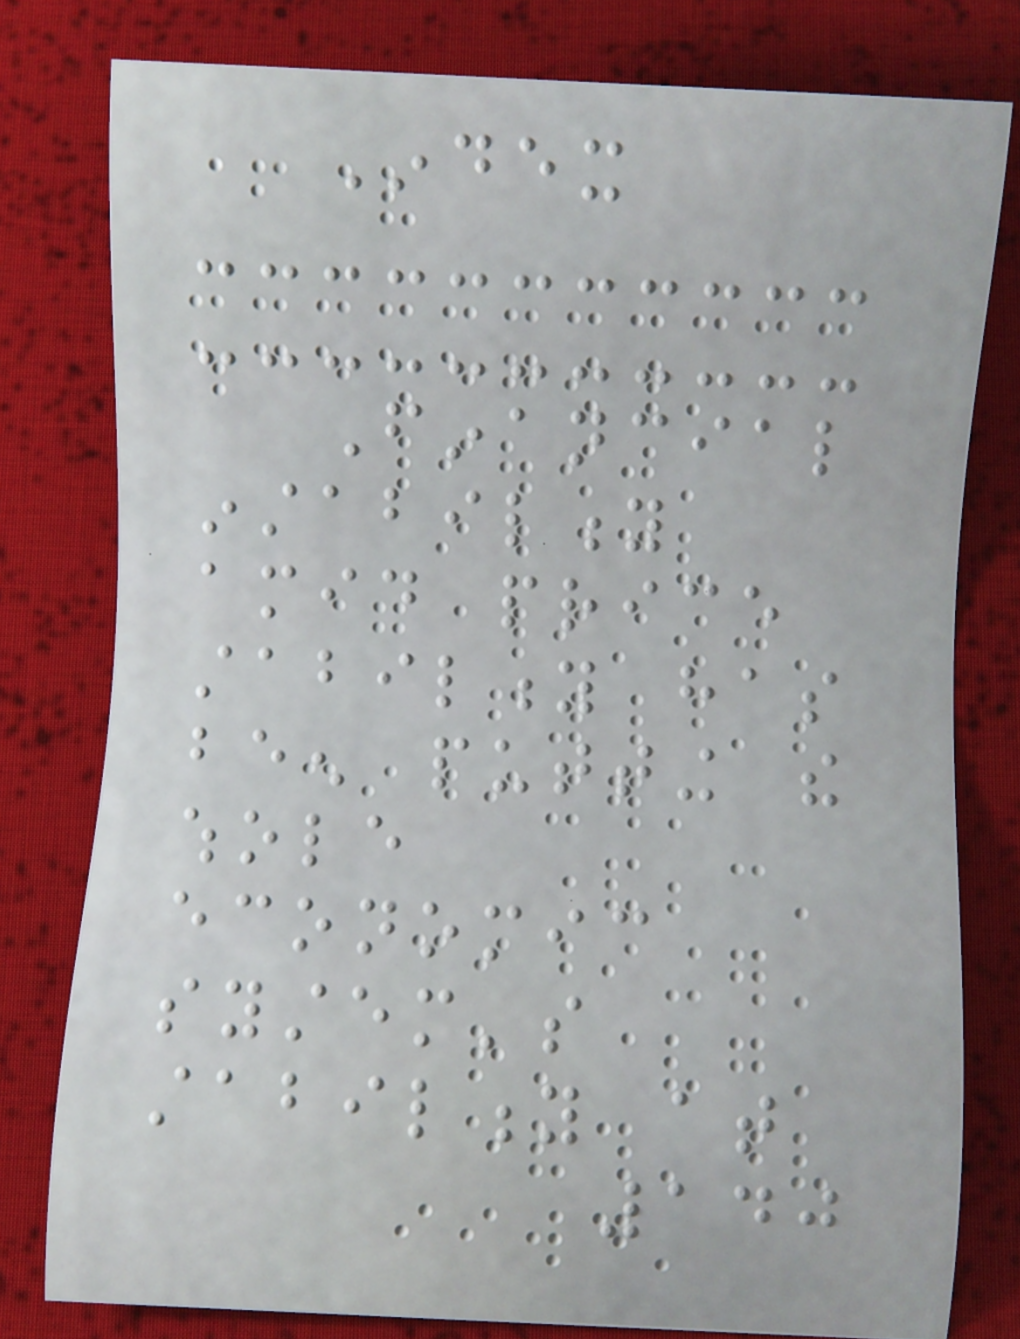Index
Financial
instability
amid price
stability has
been putting the
whole
economic
system's
stability at
140
